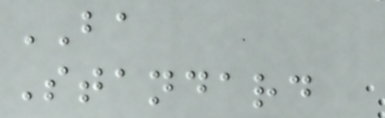BA
Standard
